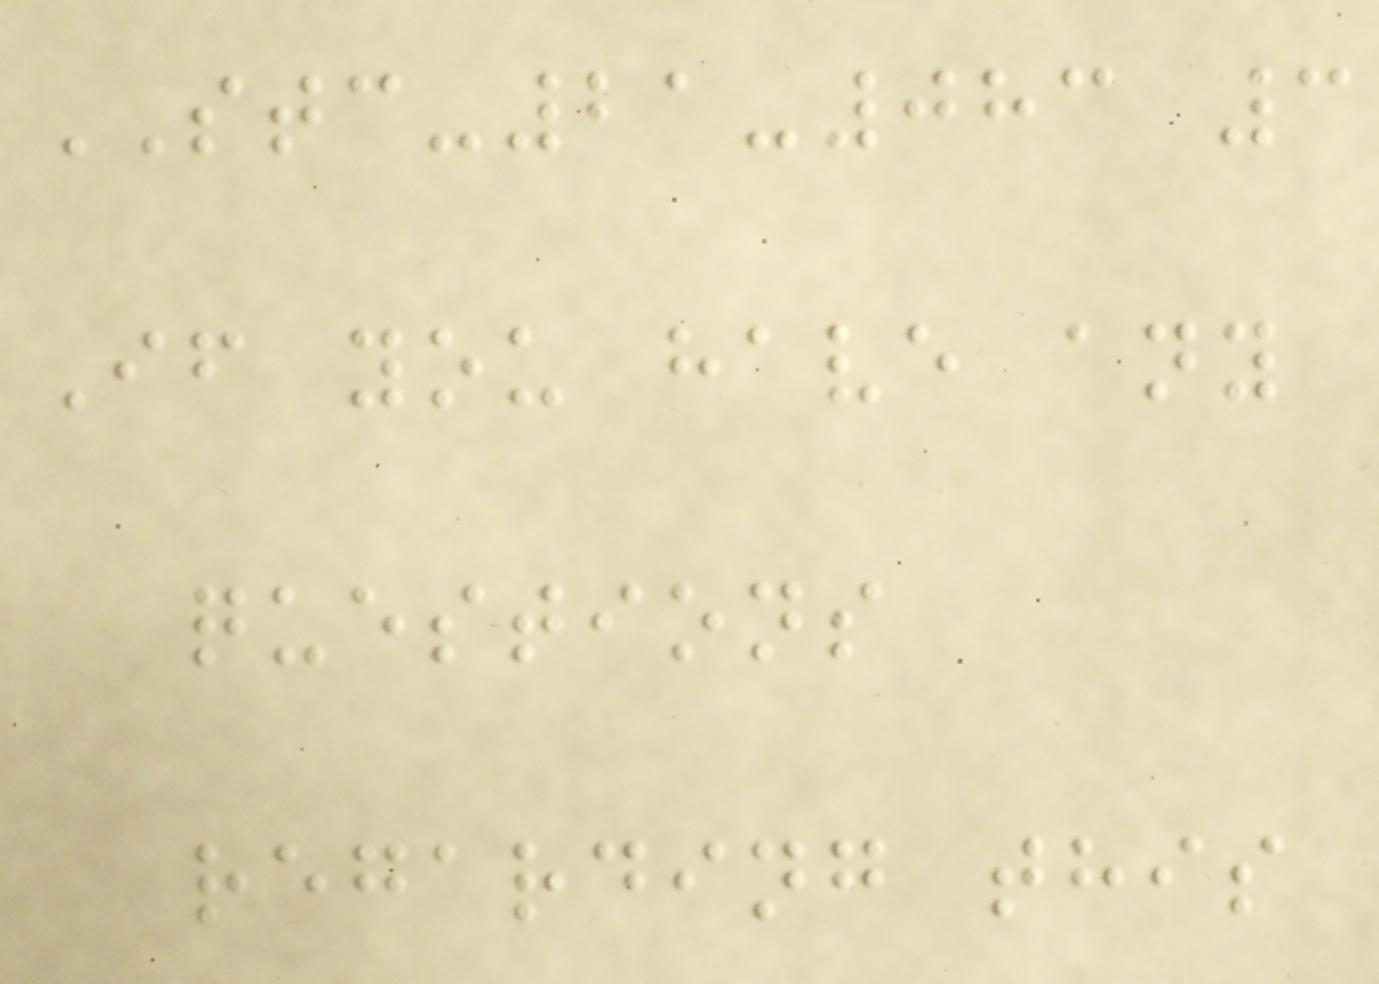STC-21-083 3
If you have any
questions
regarding this
